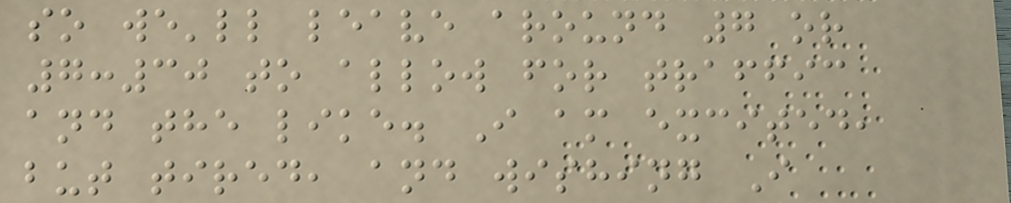so we'll leave around 7 or
7:30 to allow for traffic
and the like. I am excited,
but tired, and wishing I
